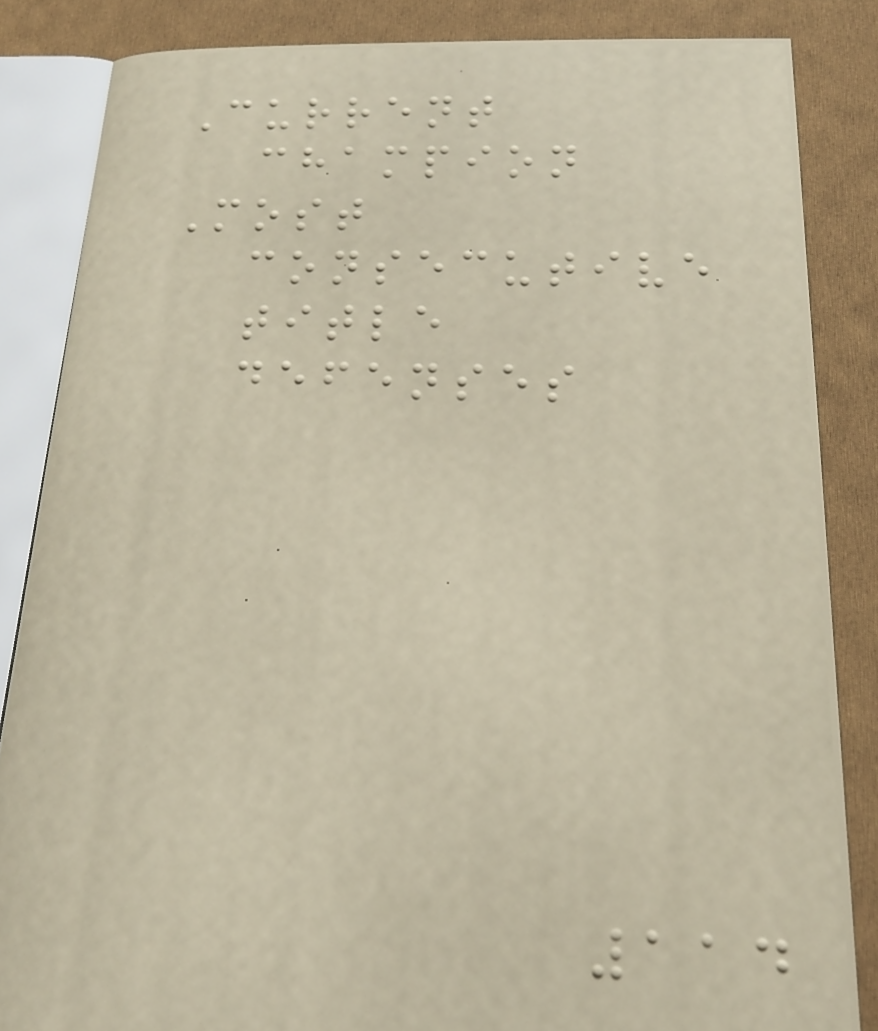Current
champion
Most
consecutive
title
defenses
114
